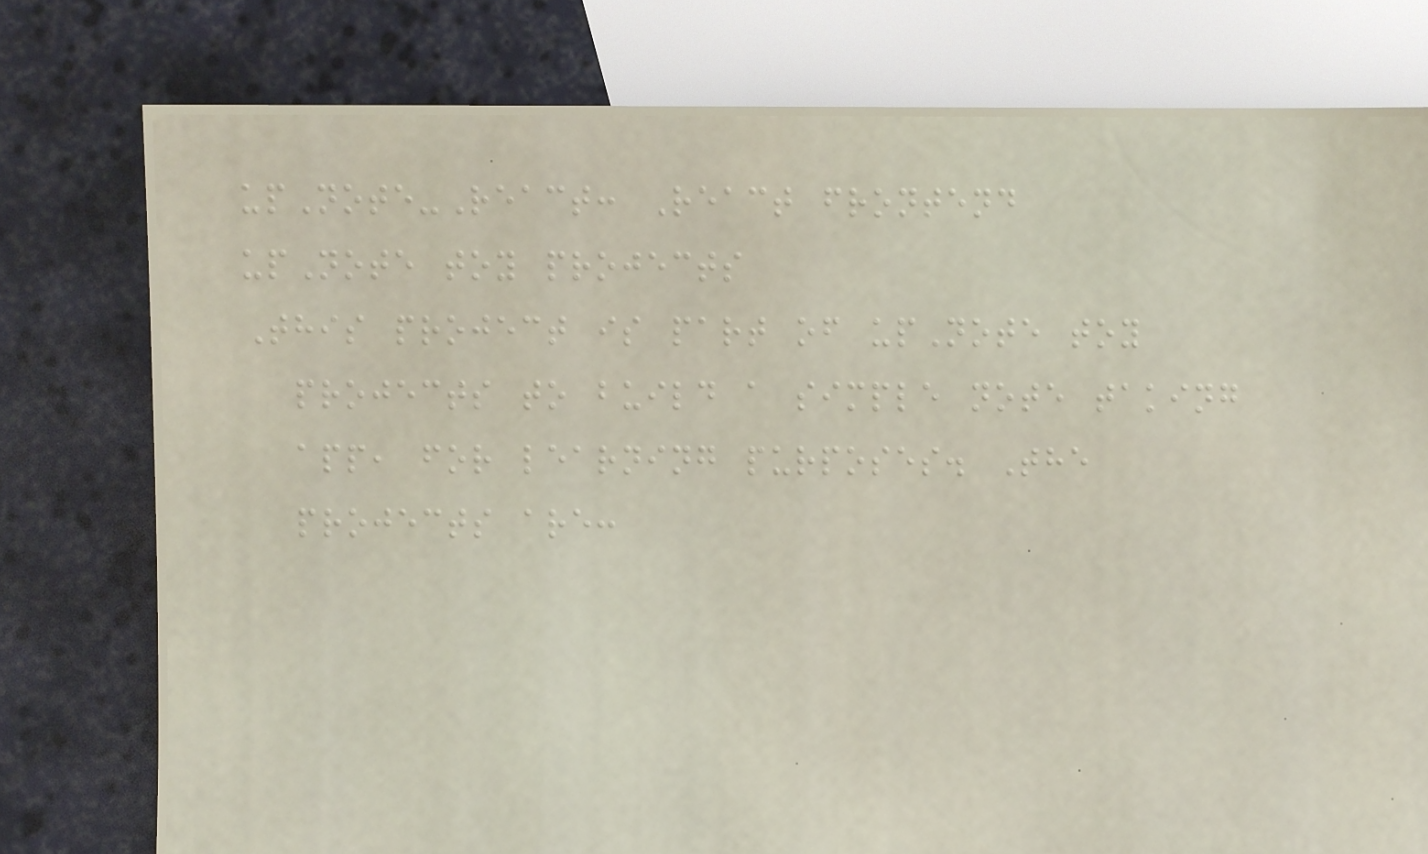upNote-React: React frontend
upNote toy projects
This project is part of upNote toy
projects to build a simple note taking
app, for learning purposes. The
projects are:
